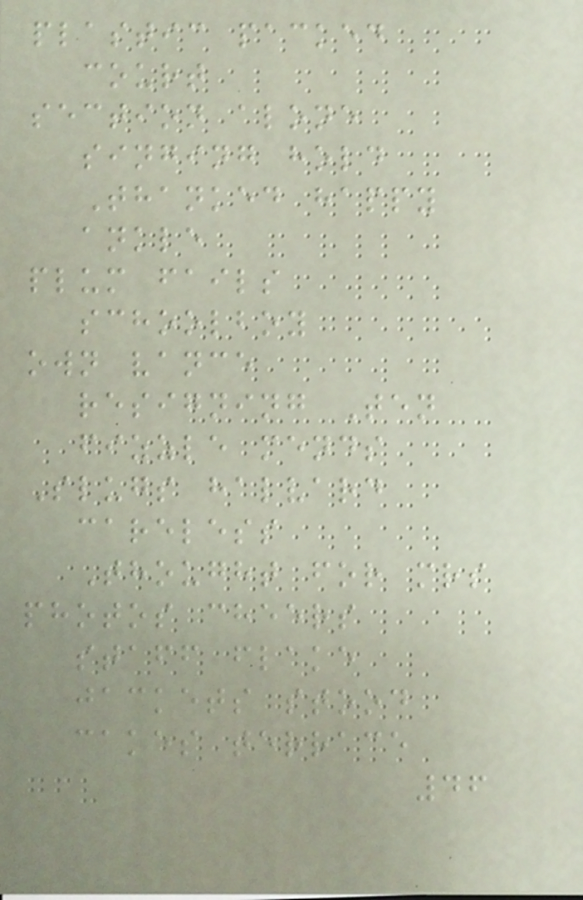plastic packed
court
section alone
singing hold
Thanked happy
ankle
plum fails
schoolboy
own vance
resigning Ten
fizzle mends
Slugs halvard
careless
Thought for mrs
photos cheers
staff flake
jackets stood
cakes terrace
46
